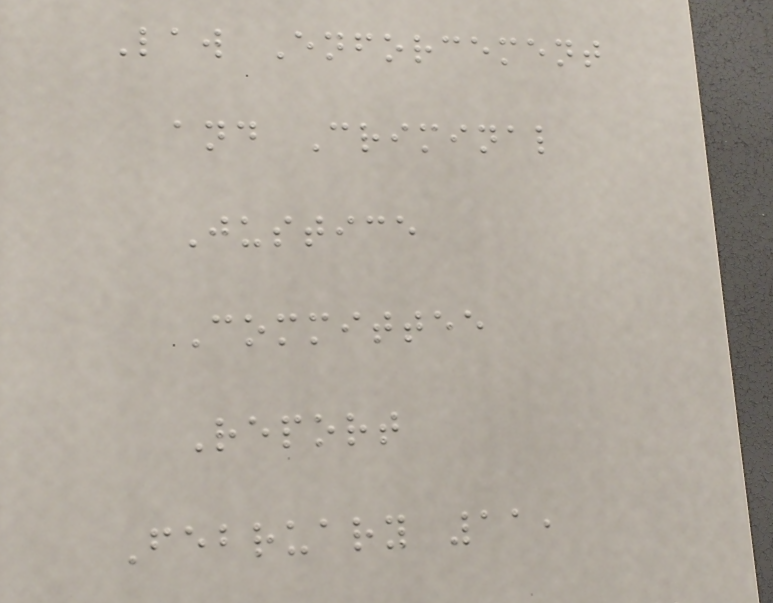Law Enforcement
and Criminal
Justice
Committee
Report
February 11,
